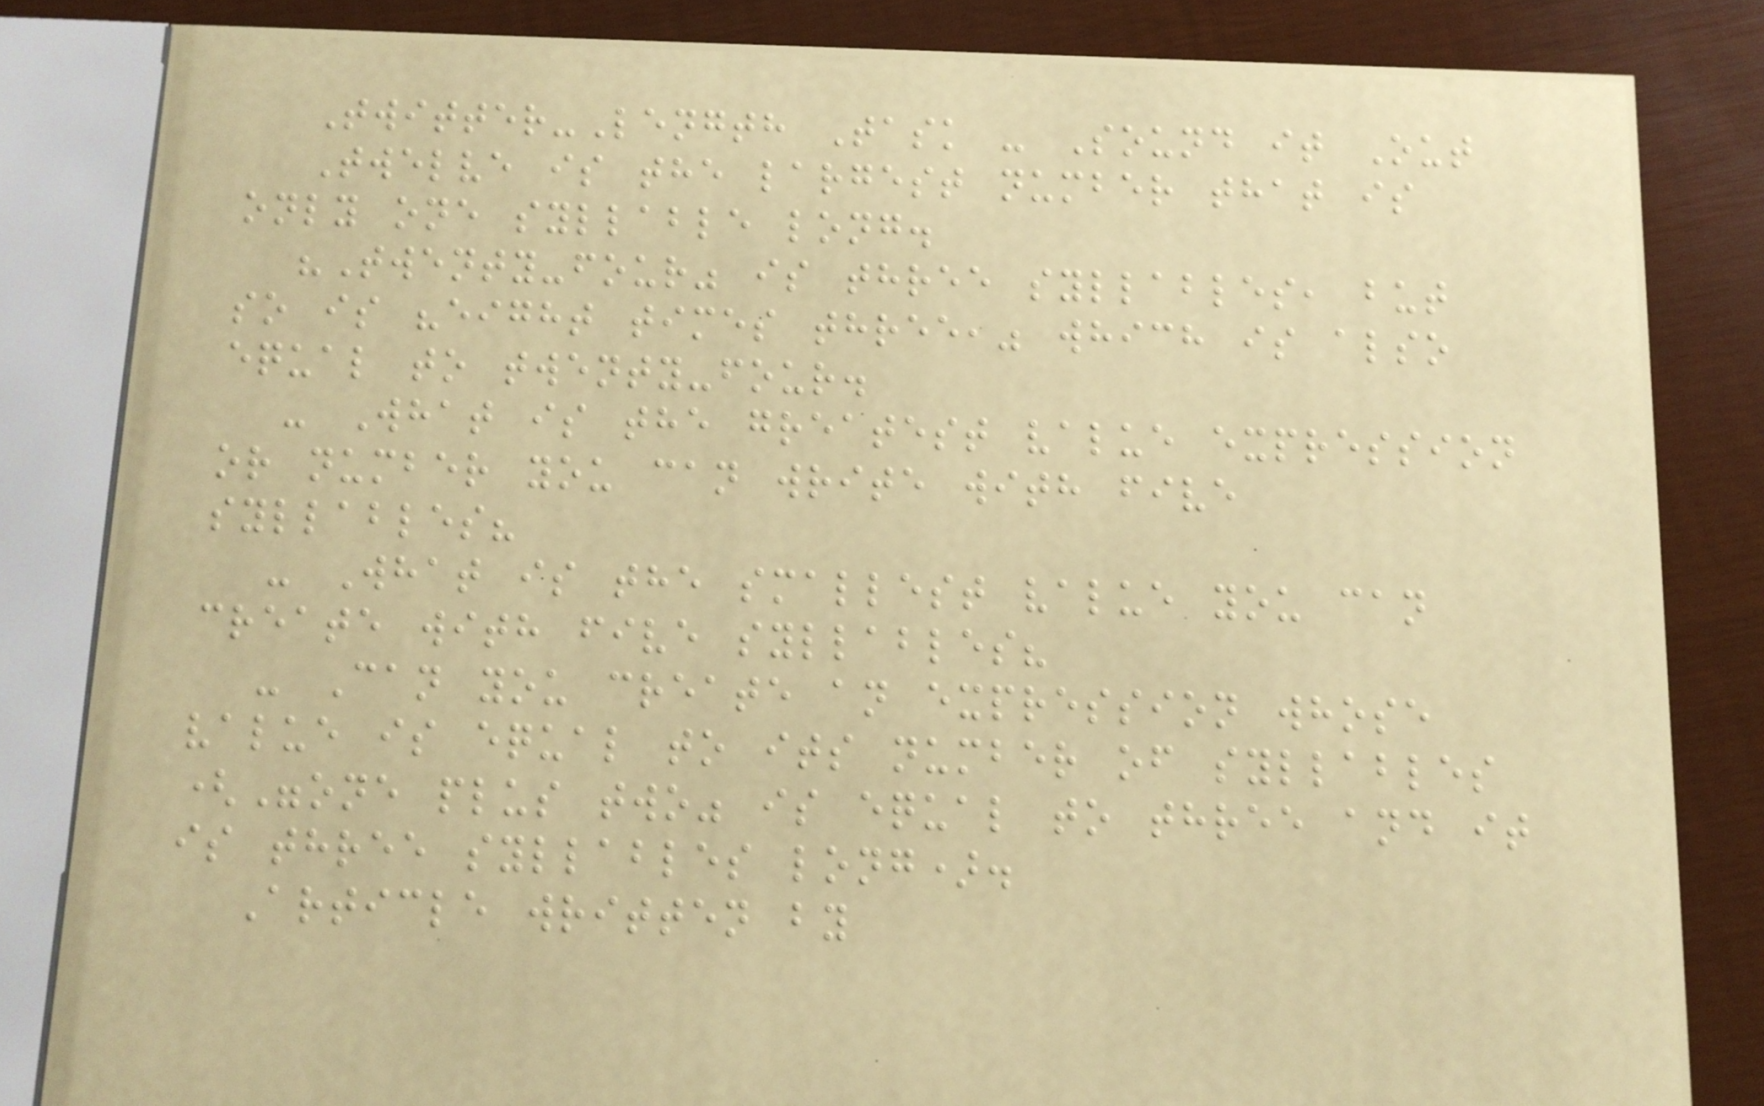Twitter-Length Task - Sound it Out
Twelve is the largest number that is
only one syllable long.
"Twenty-four" is three syllables, but
so is "eight times three," which is also
equal to twenty-four.
- What is the greatest value expression
or number you can write with five
syllables?
- What is the smallest value you can
create with five syllables?
- Can you create an expression whose
value is equal to its number of syllables
("one plus two" is equal to three and it
is three syllables long).
Article written by
